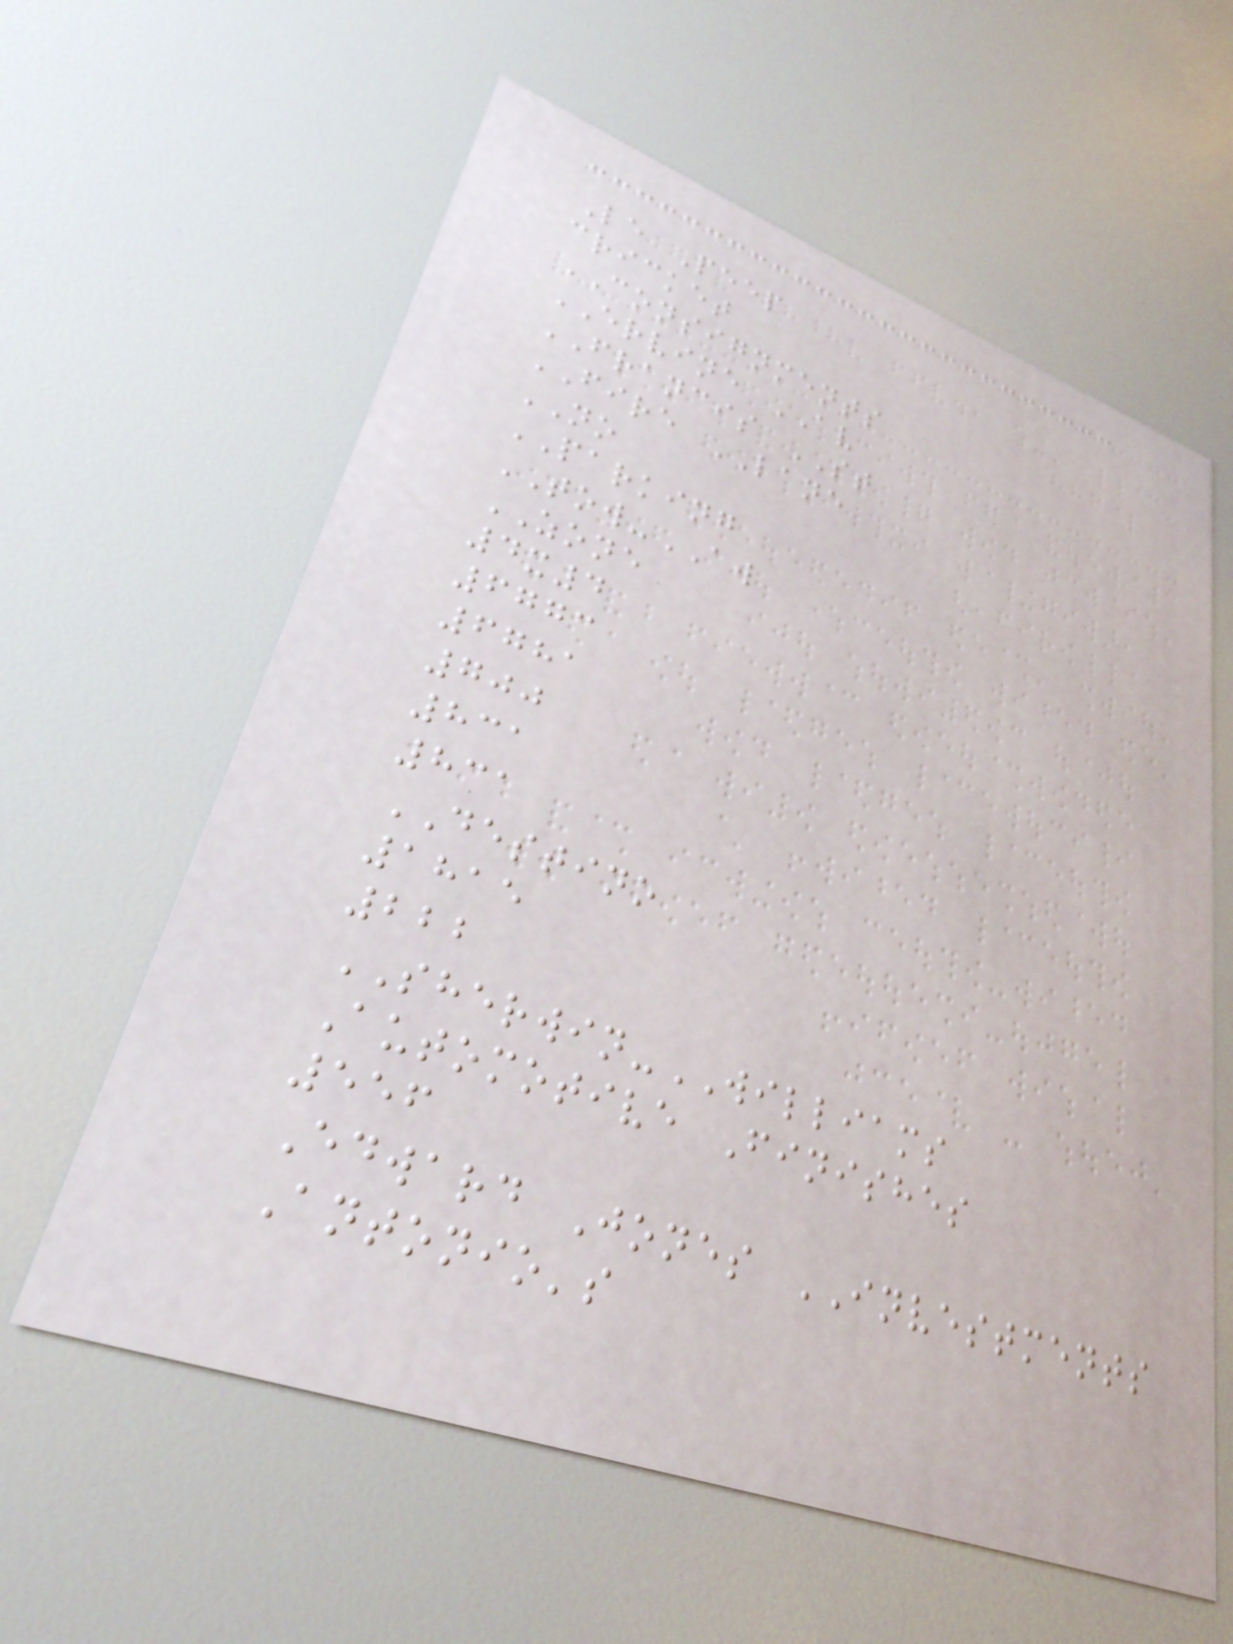Le Peep
cricket
CONSIGNMENTS
ERVINE AV
FRANCIS ST
FIRE LANE
NO
PARKING
TOW-AW
ZONE
4x4
6773
6781
700
831
831
DESTINO
1815
222
SHERWIN-WILLIAMS
Automotive Finishes
556
Edward Jones INVESTMENTS
Antonio's
